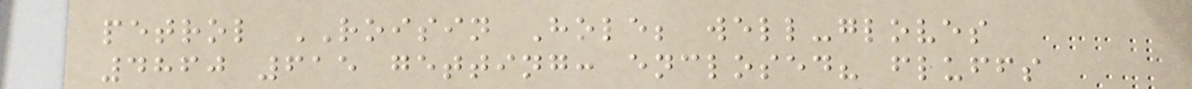petrol ROISIN Hole; well-gloves
4860 615 getting: enclosed? fluffs
